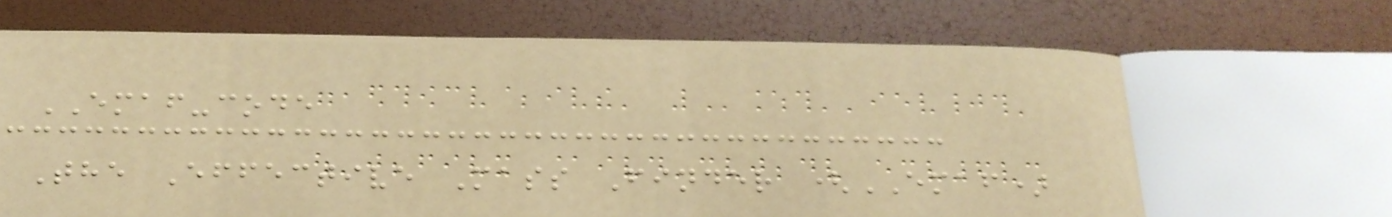EMAF-code
The Effective Mass Finder (EMAF)
